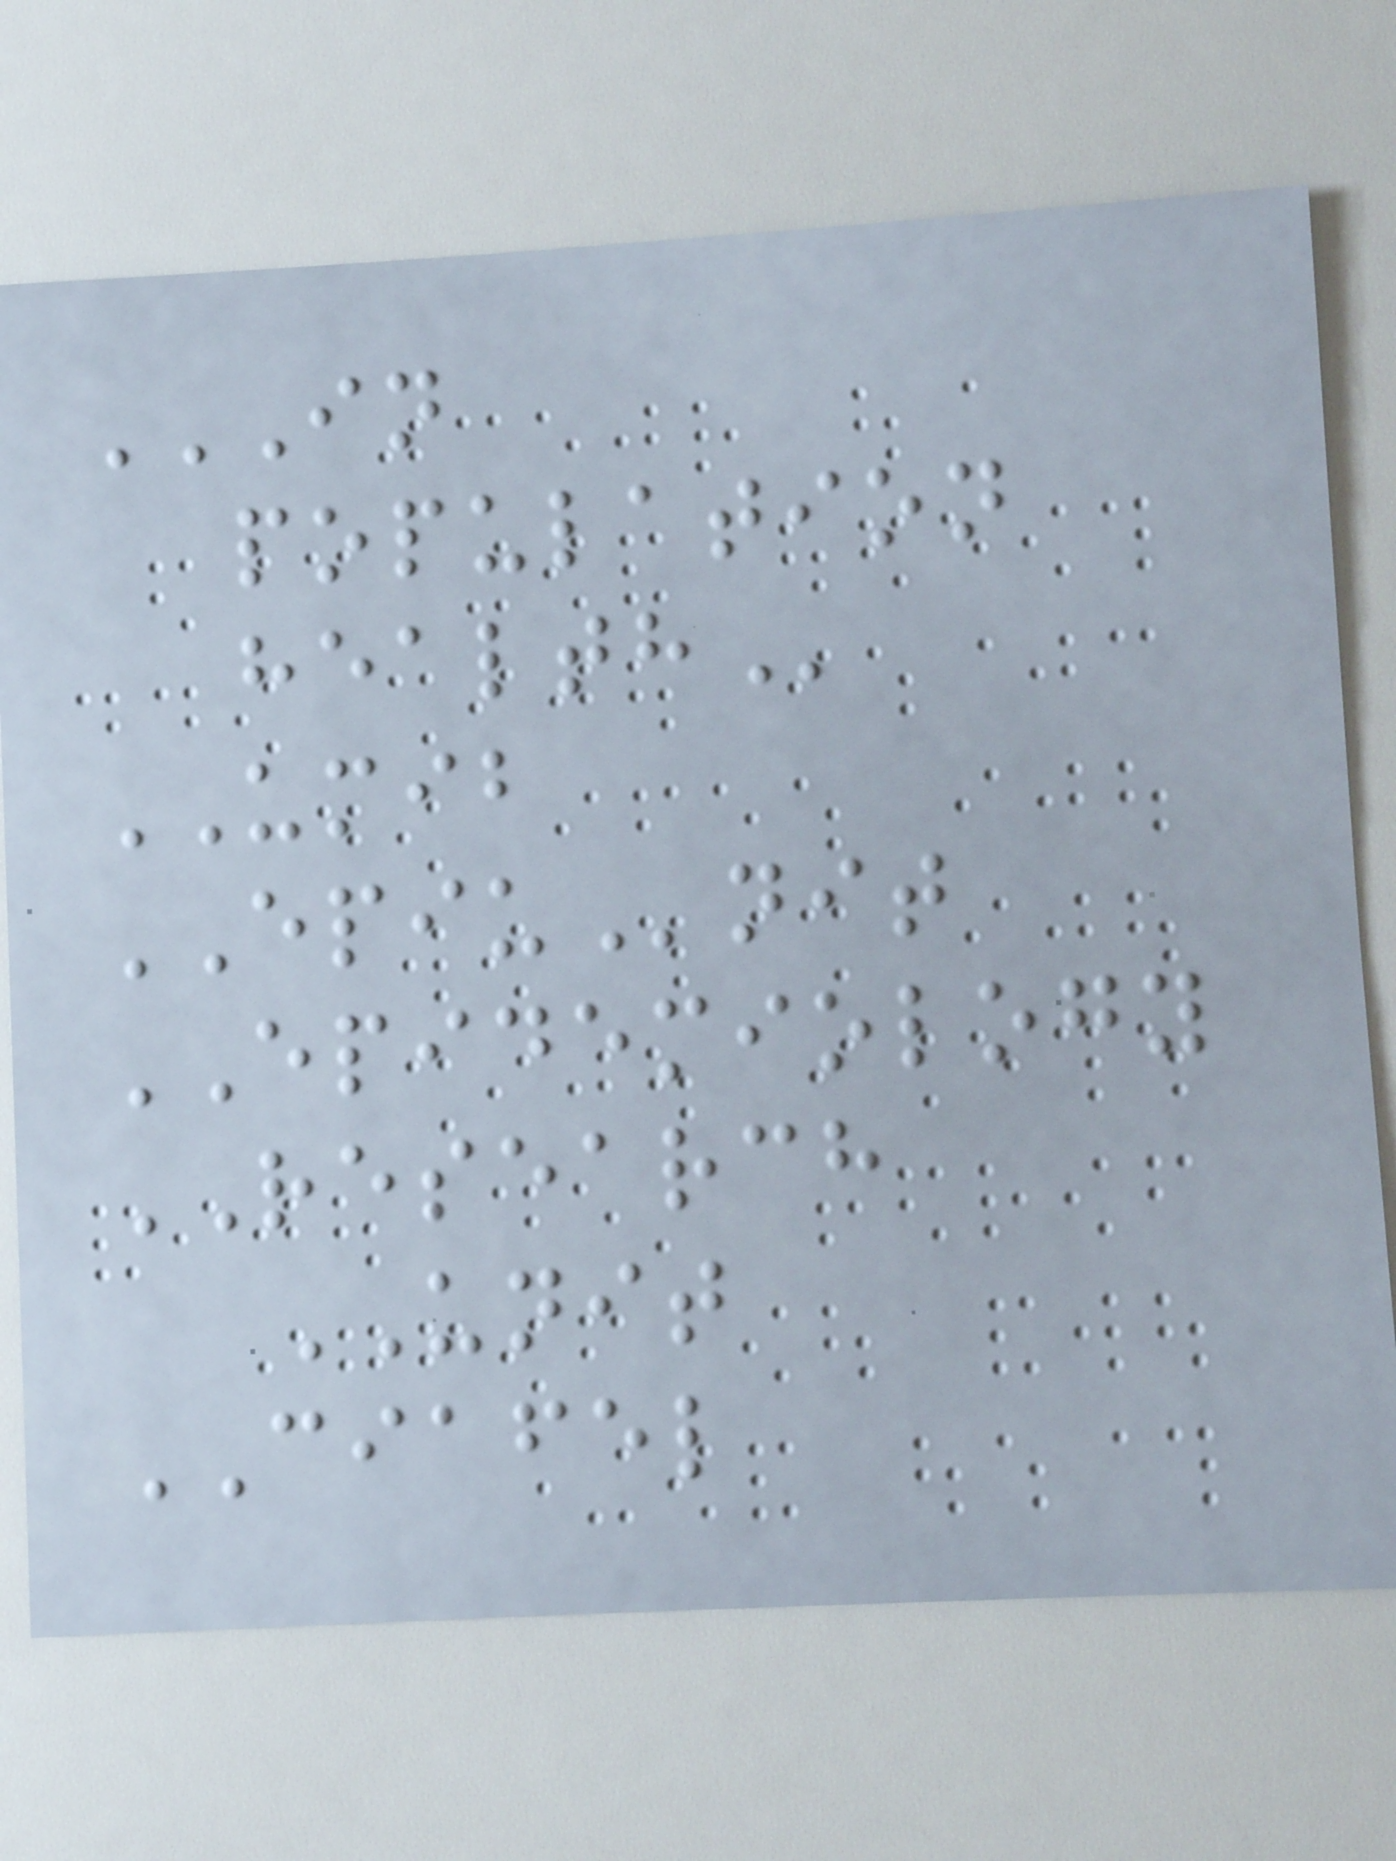IN
POPULATION
HEALTH
UMIB
EPIUnit
EPIDEMIOLOGY
RESEARCH
UNIT
CIAFEL
